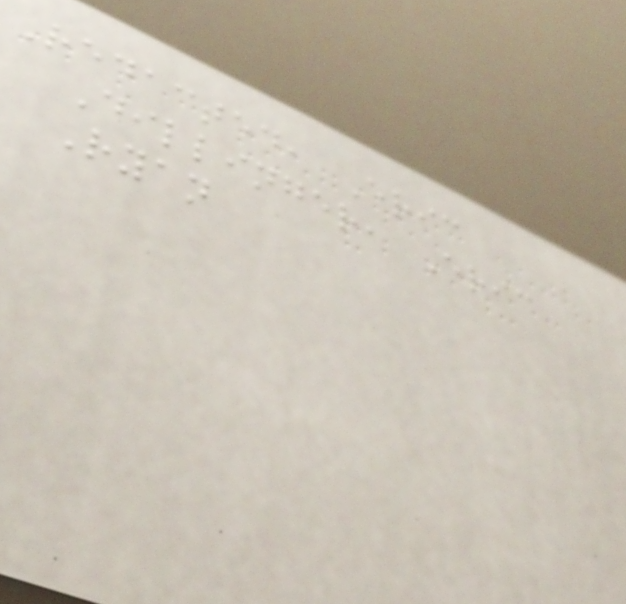Redacted, Eric
Dillinger, Eric
Ryan
